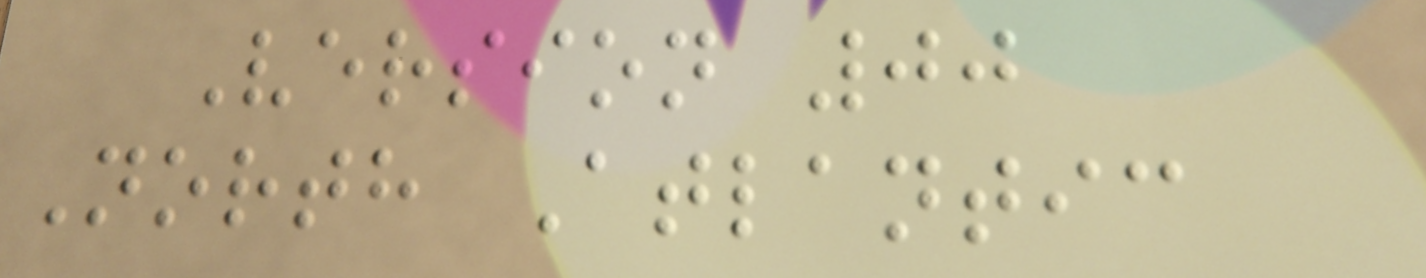Version 00
North Atlantic
